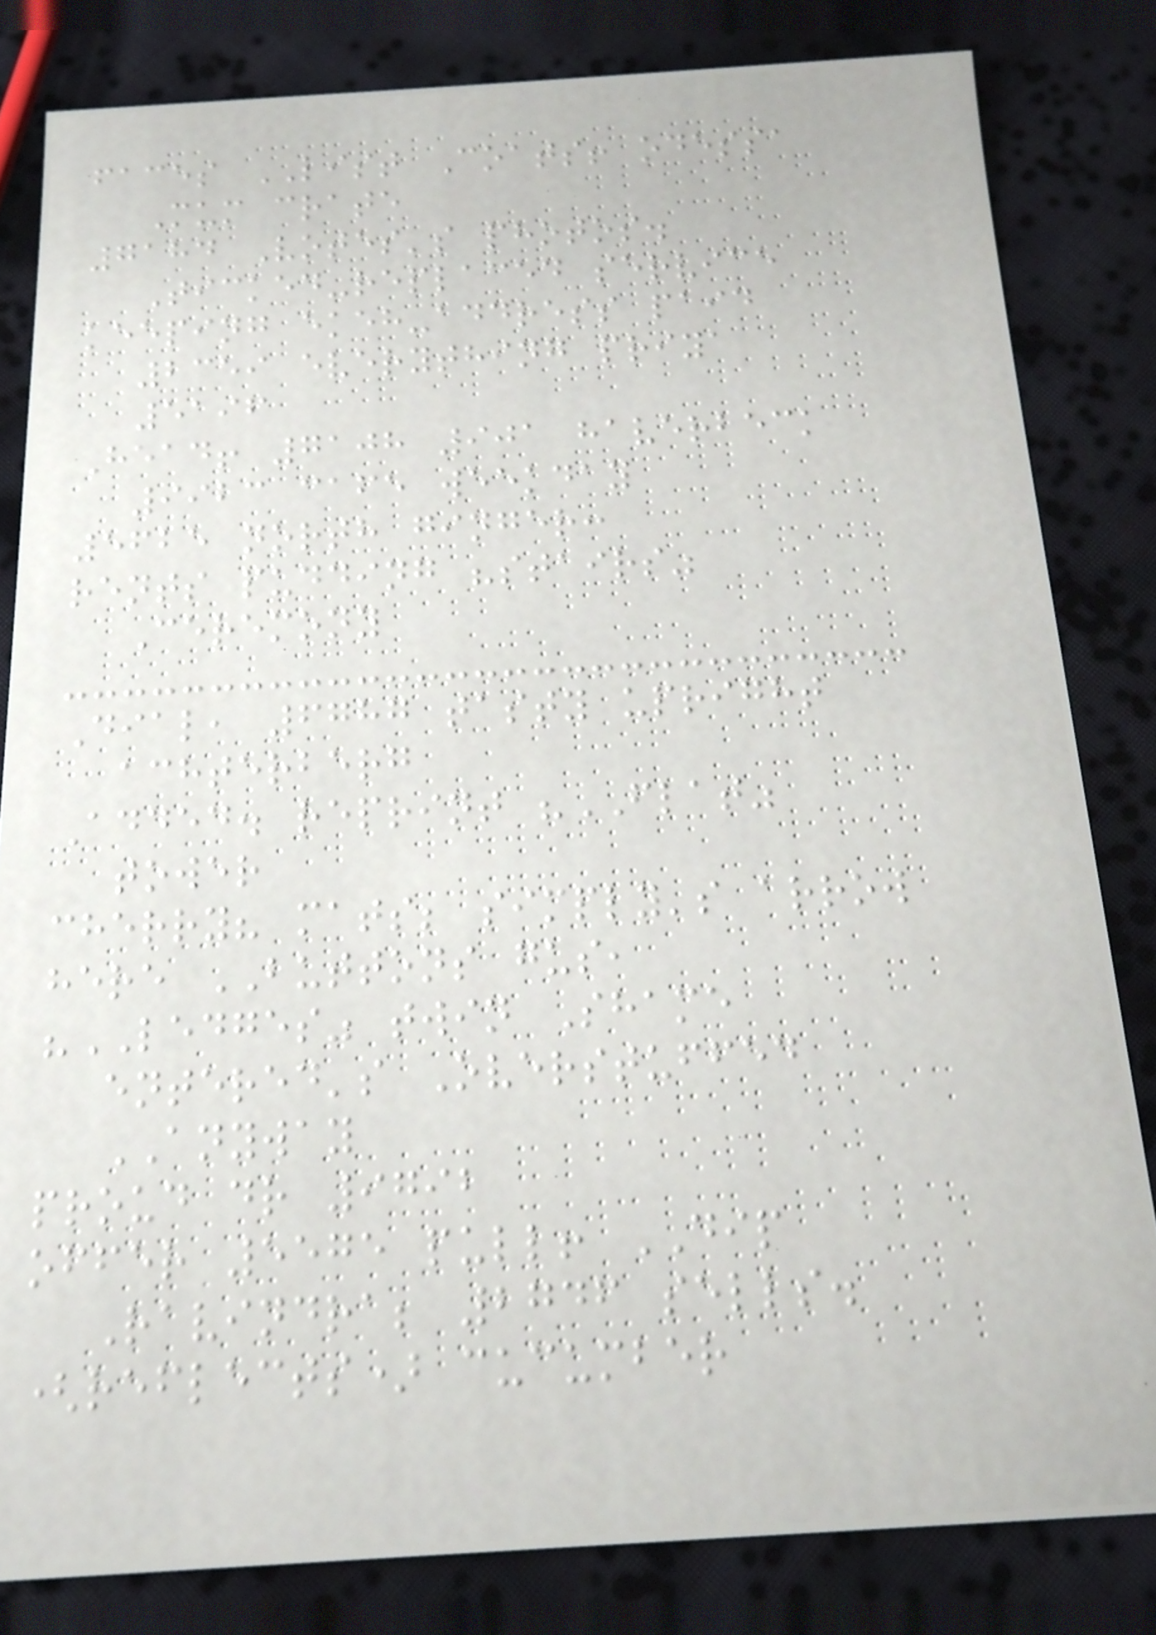faces LIST Coats! odessa
Mum crate
7184 Votes's photos.
Ticked-replaced service
keeping ekeh-address paid
2359 everything priya
5196
Head! 7108 901 haverbeck
9923 cafe weekday
5625 north ginger:
rents pudding "stairs"
Ceremony
Dial, 6787 tasty upright
achterberg
Added. reprint "FLAT"
tower
cherry? mats; simply's arrow
here BUTTONS gus,
"LEDGES" twin Shame
entered's Overstuffed
ANYWAY
proud dr 9792
offer 5575 pull! DIP
Ravindra; 2746 sells.
(reflects) cucumber
